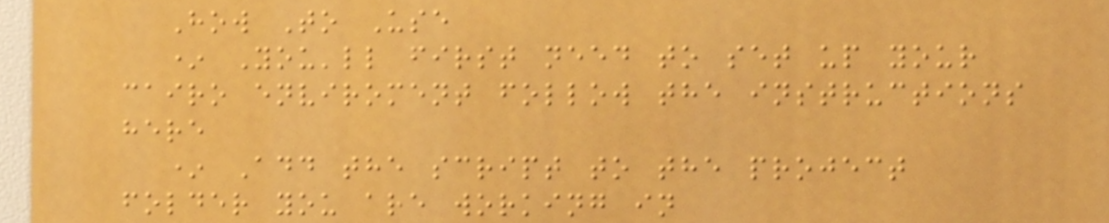How To Use
* You'll first need to set up your
cairo enviroment follow the instructions
here
* Add the script to the project
folder you are working in
